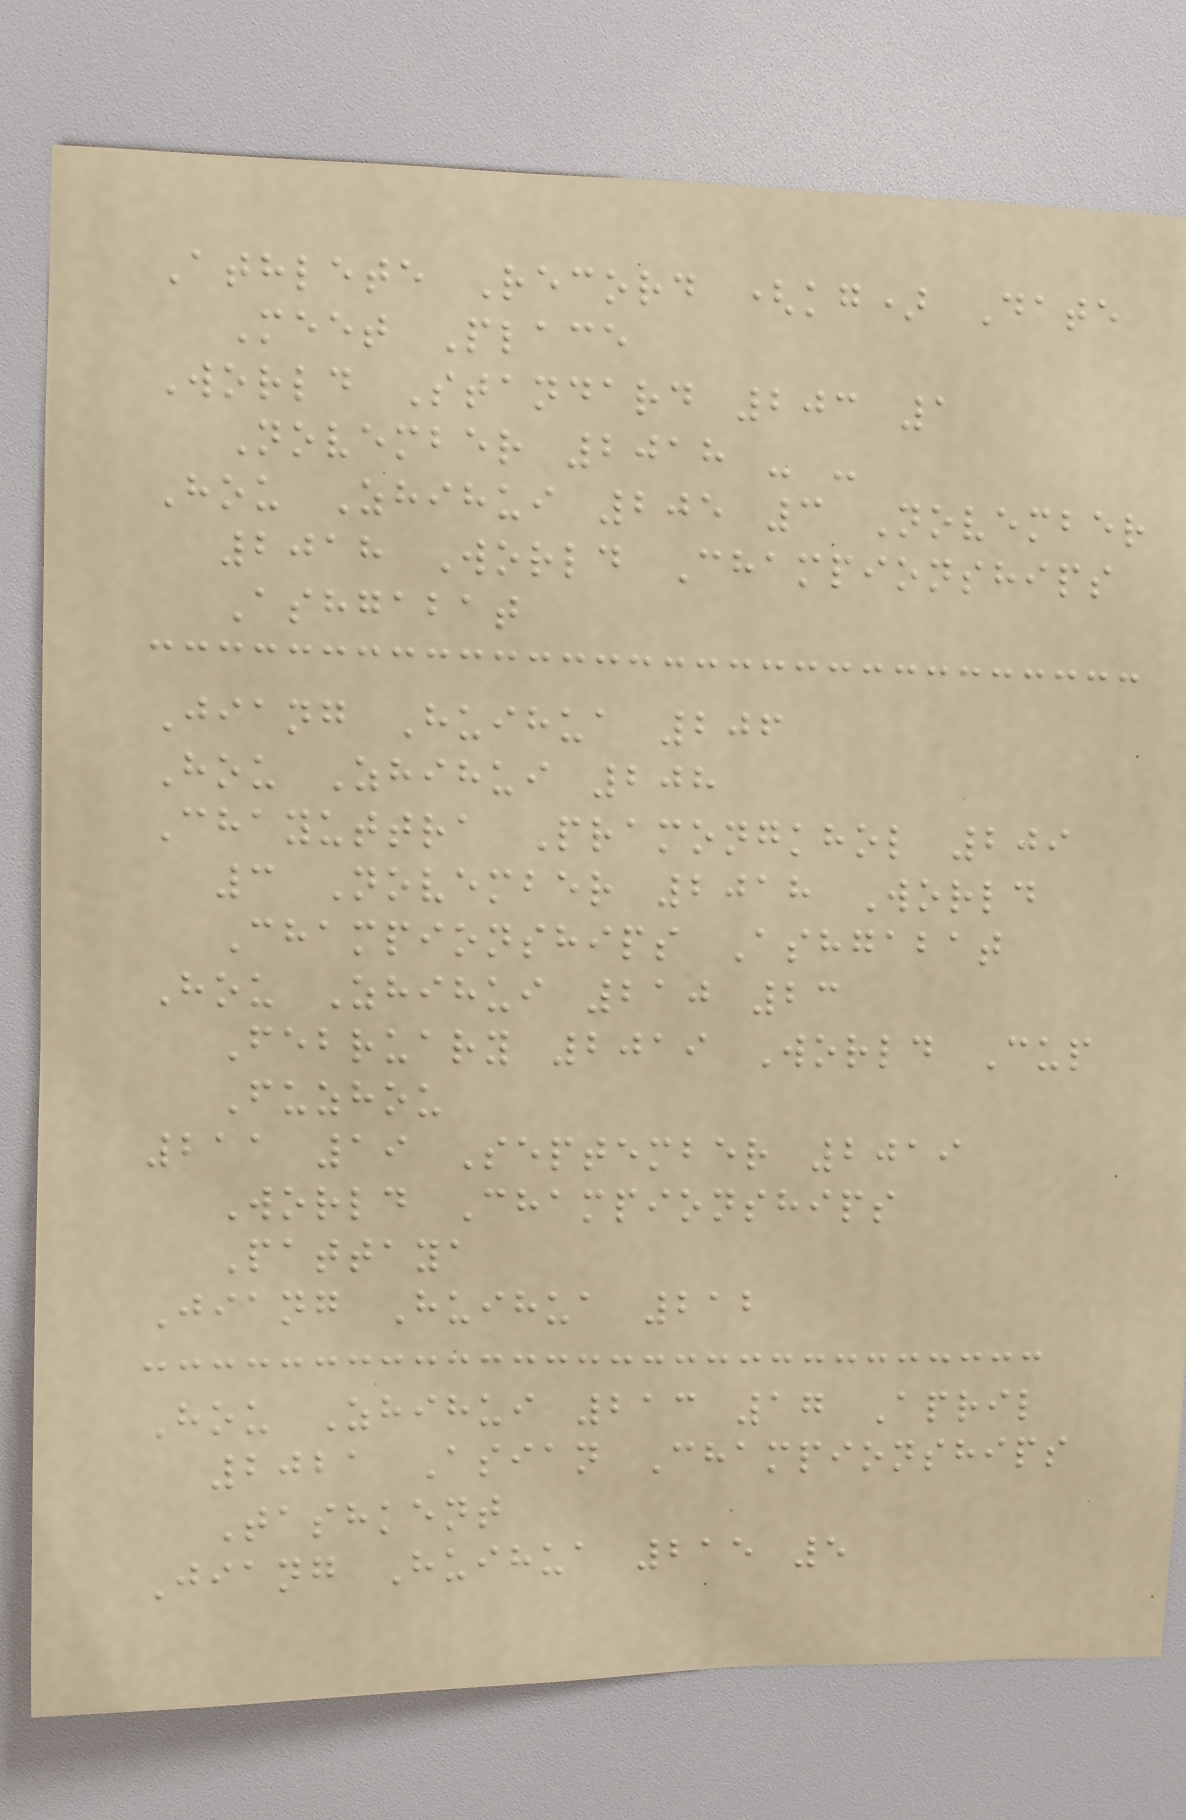Athlete Record (kg) Date
Meet Place
World Standard 203 1
November 2018 - -
Hou Zhihui 205 3 November
2018 World Championships
Ashgabat
Jiang Huihua 206
Hou Zhihui 208
Chayuttra Pramongkhol 209
3 November 2018 World
Championships Ashgabat
Hou Zhihui 210 23
February 2019 World Cup
Fuzhou
211 19 September 2019
World Championships
Pattaya
Jiang Huihua 212
Hou Zhihui 213 17 April
2021 Asian Championships
Tashkent
Jiang Huihua 215 5
